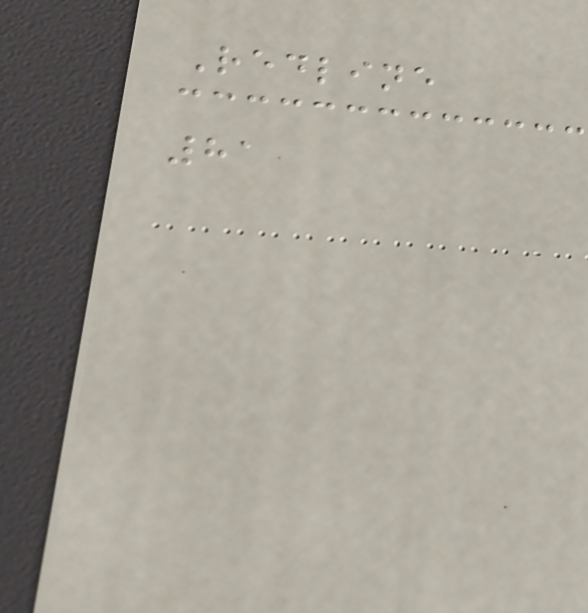Redline
81
